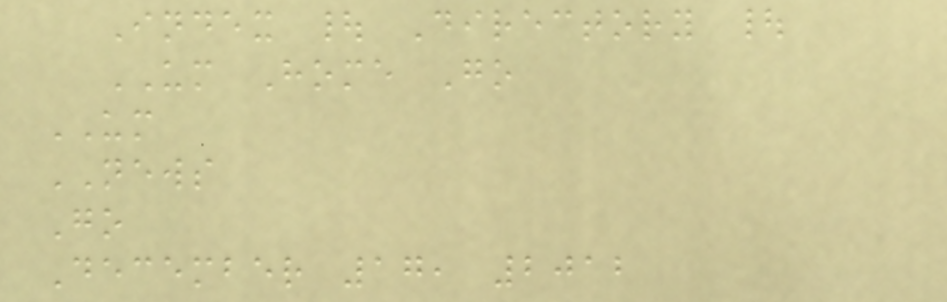Index | Directory |
UM Home Go
UM
NEWS
Go
December 17, 2012
